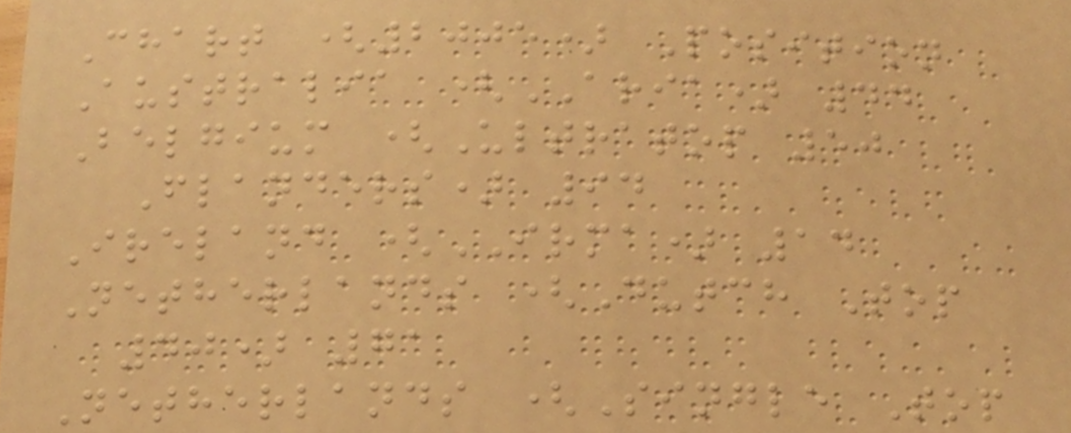Chart (2005) Position
Australia (ARIA) 44
Belgium (Ultratop 50
Flanders) 94
Ireland (IRMA) 14
Netherlands (Dutch Top
40) 71
Netherlands (Single Top
